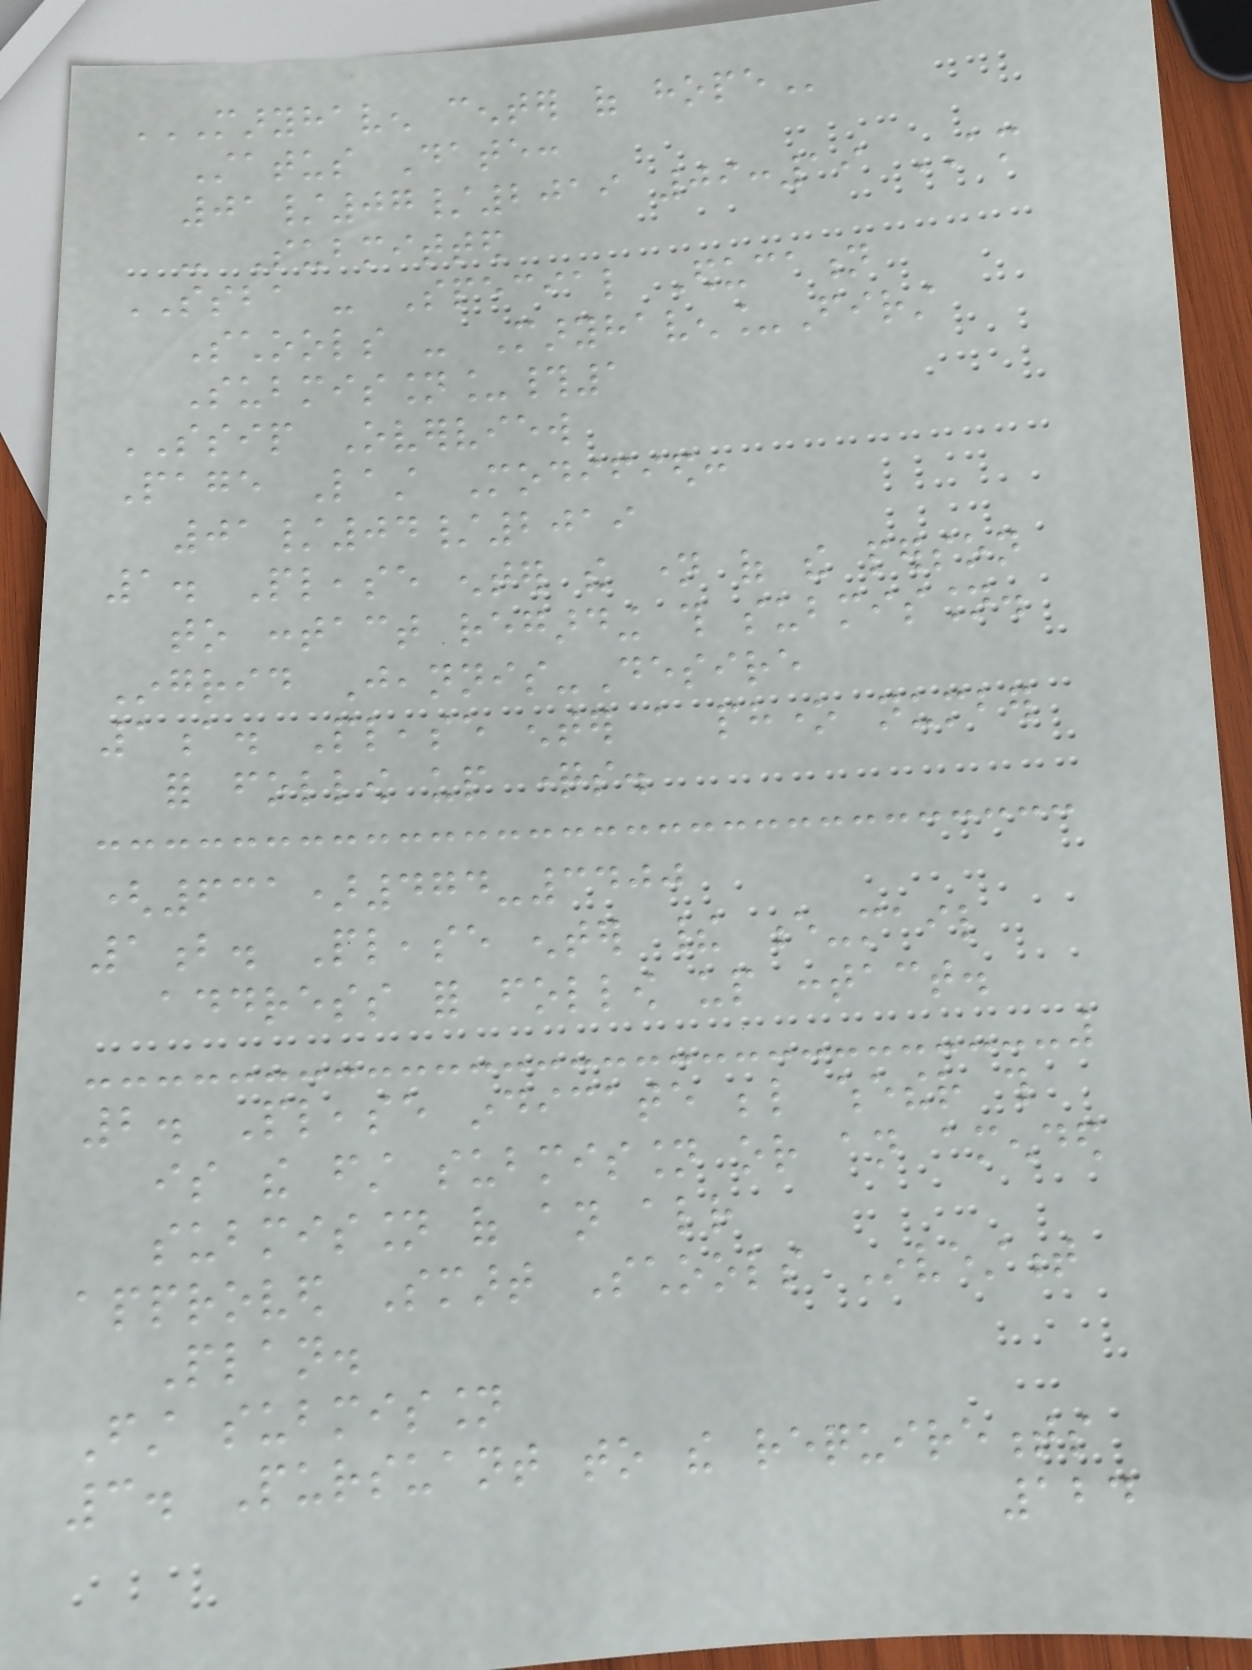MARYHAVEN CENTER OF HOPE
Status Date:
01/07/2019 09:19 AM
- Submitted
SSBA - Special Education
Schools - Maryhaven_First
Submission_#1
SSIP Overview
Page Last Modified:
01/04/2019
1. Please enter the name of the person
to contact regarding this submission.
Ingrid Jeannis-Desire
1a. Please enter a phone number
for follow up questions.
(631)474-3400
1b. Please enter their e-mail
address for follow up contact.
2. Please indicate below whether this
is the first submission or an amended
submission of an already
approved Smart Schools Investment
Plan.
First submission
3. Pursuant to the requirements
124
